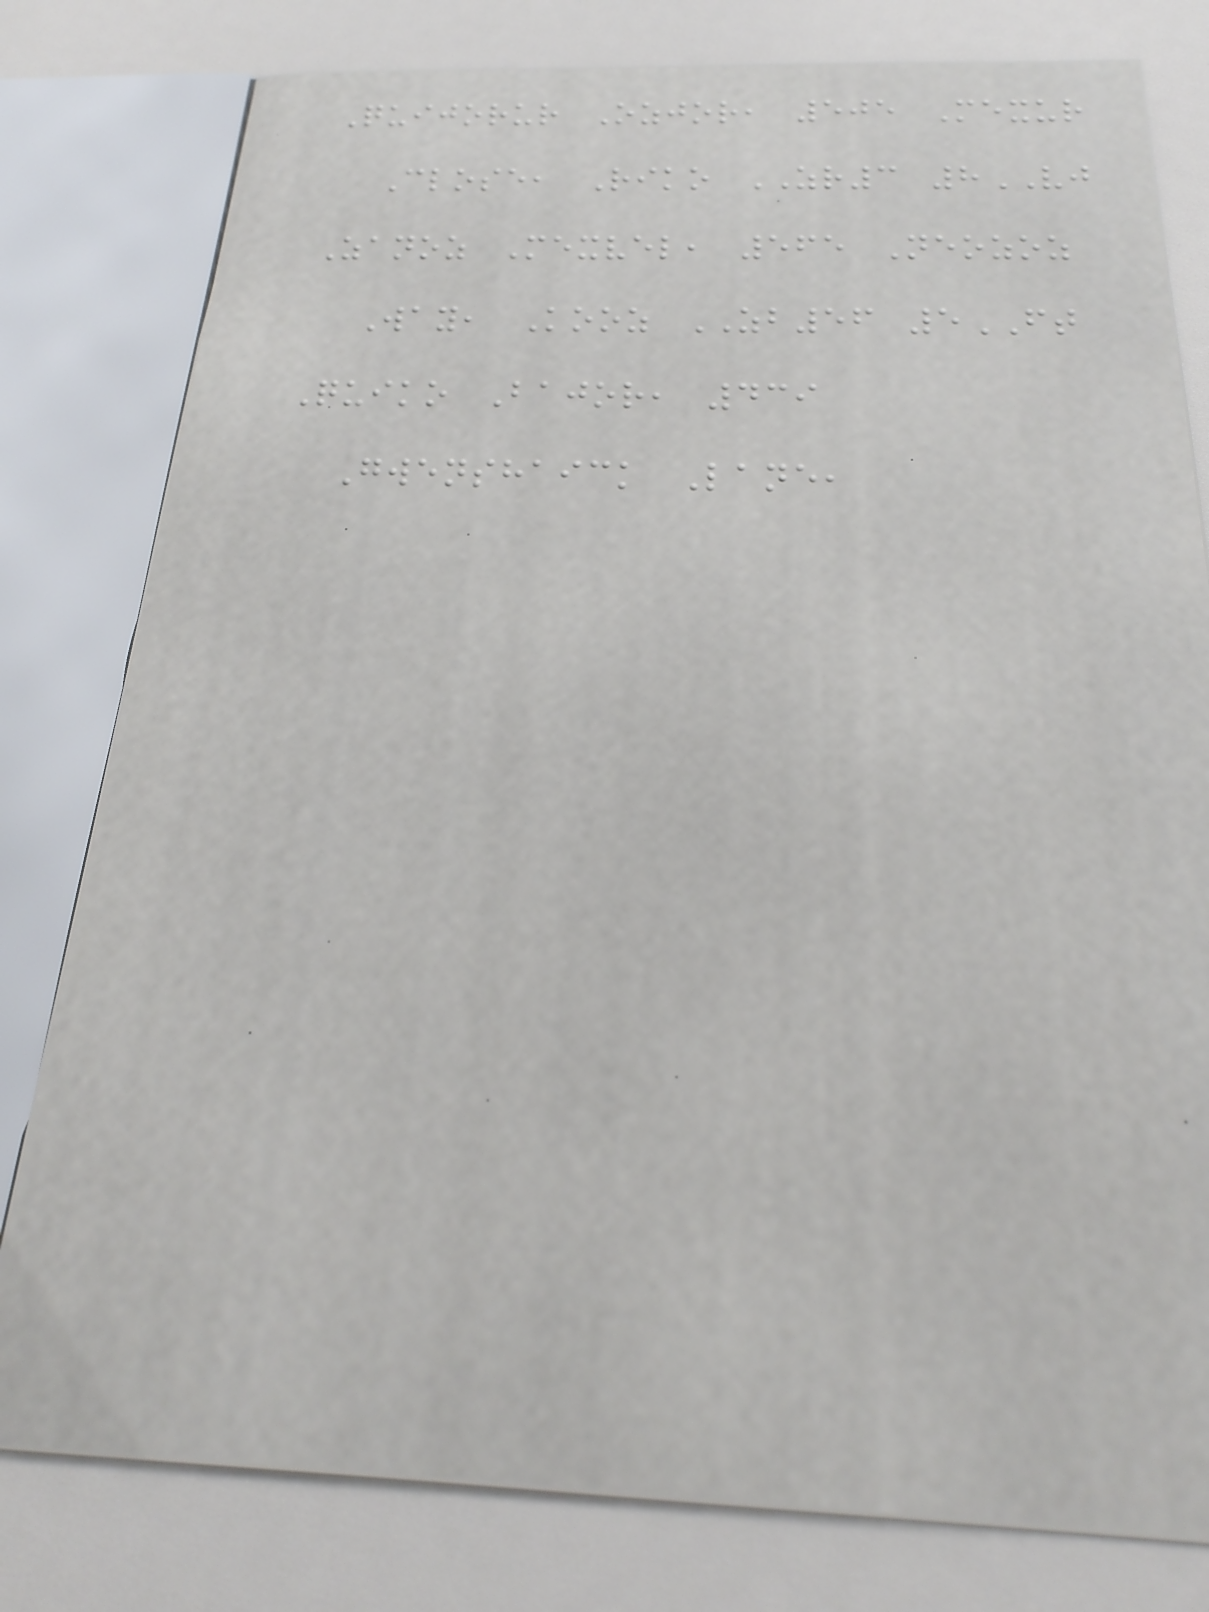Quijorur Ozjor, 505 Mexur
Close, Riko ZR3 8VJ
Zanoz Mexvel, 565 Neozoz
Way, Kooz ZB56 5FT
Quiko Bajor, 439
Gwenshaick Lane,
